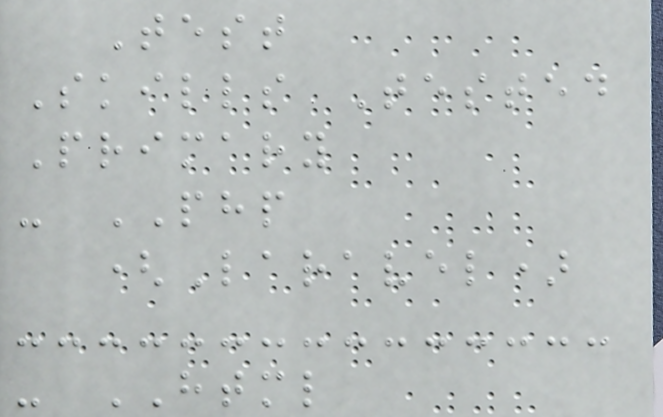Test
Skills Tested
Primary
- PHP
(Laravel)
- HTML
